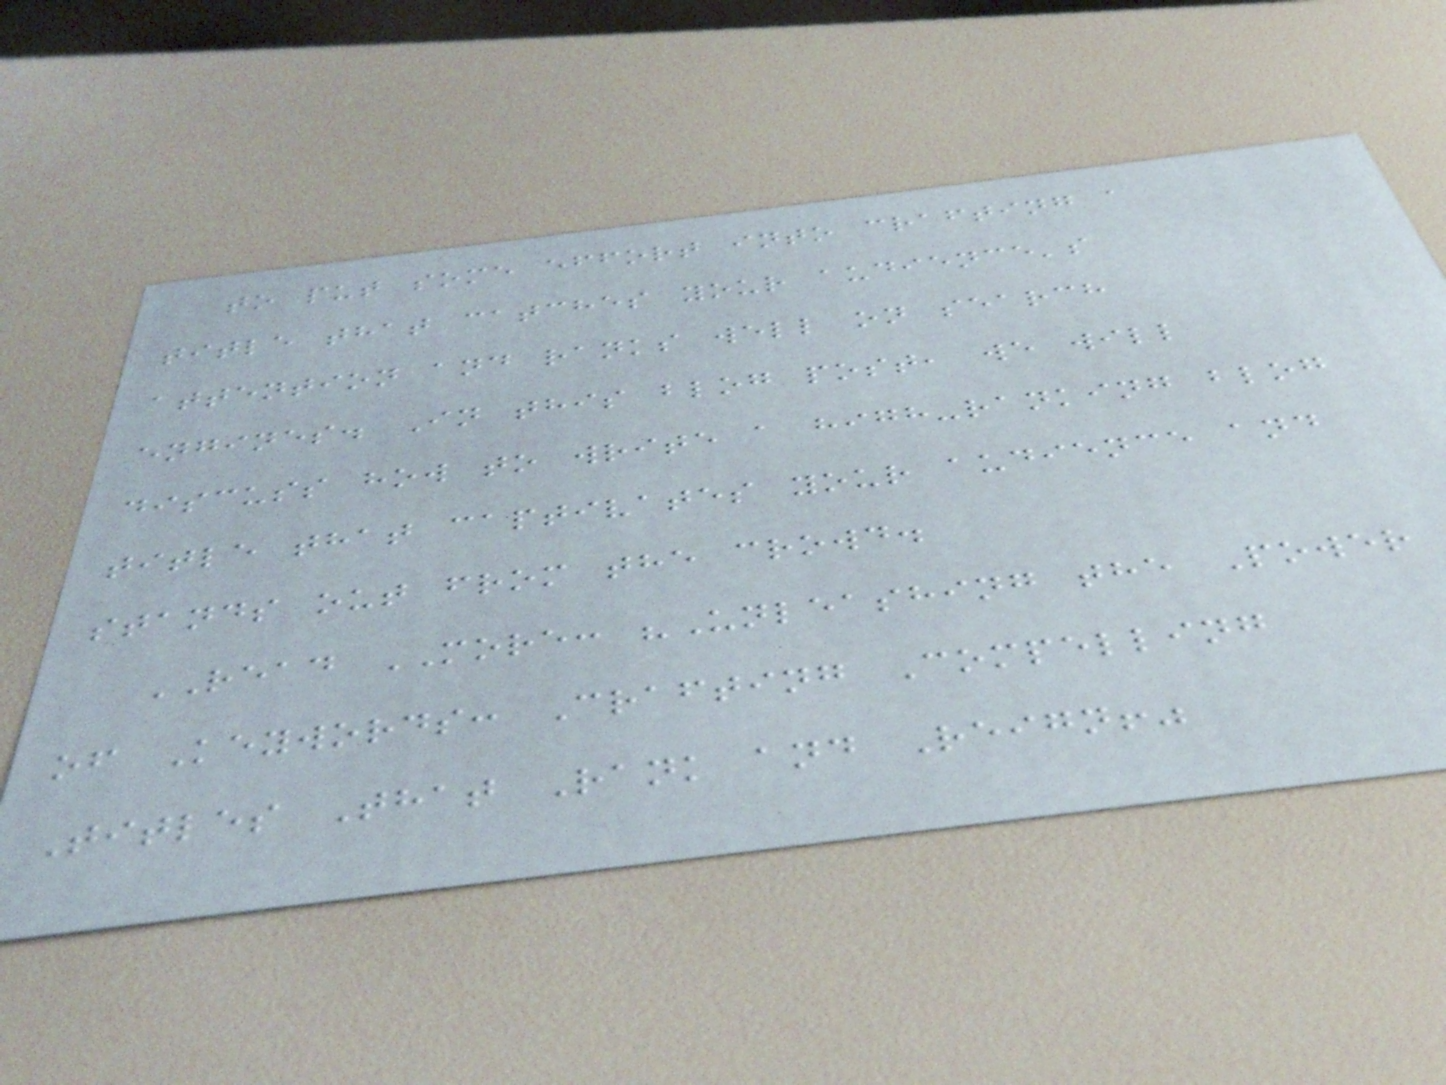to put some effort into crafting a
title that catches your audience's
attention and ranks well on search
engines. In this blog post, we will
discuss how to write a high-ranking blog
title that captivates your audience and
stands out from the crowd.
READ MORE: "Unleashing the Power
of Keywords: Crafting Compelling
Titles That Rank and Reign!"
